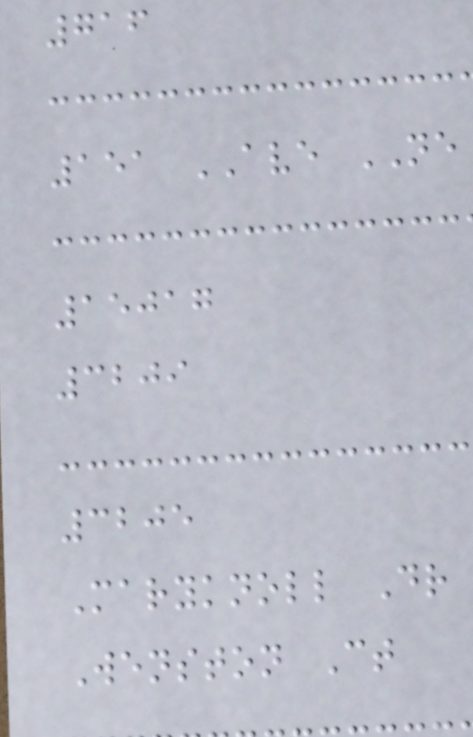716
151 AVE NE
15017
3209
3205
Maryknoll Dr
Wenston Ct
